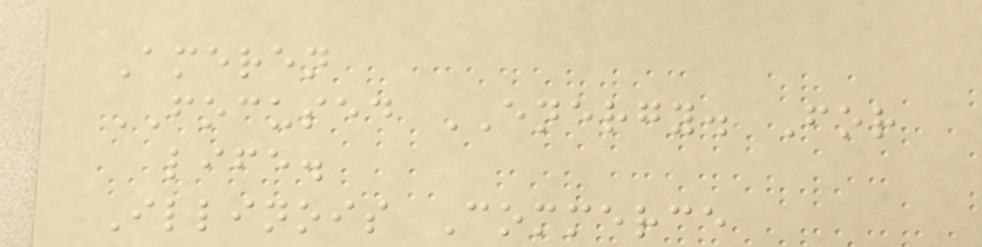Ameren
FOCUSED ENERGY. For
life.
Illinois Commerce
